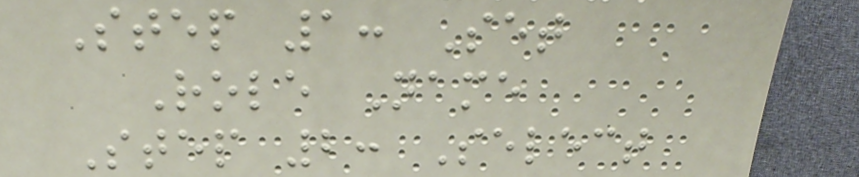Step 1: Set
Role Name
Step 2: Select
